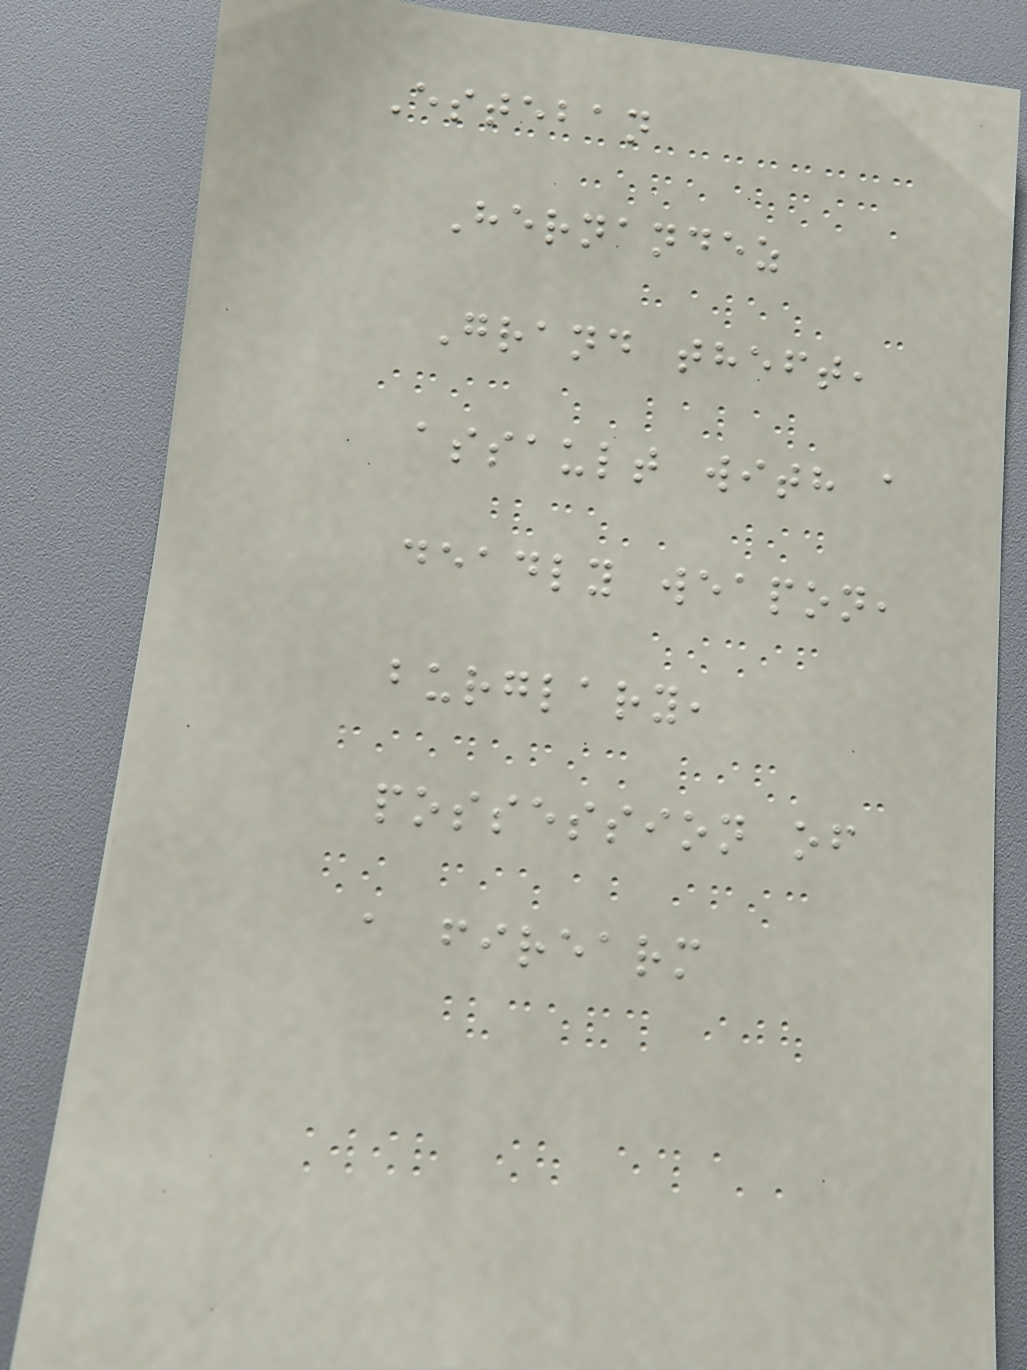Esteban
Hernandez
Grand theft,
assault with a
deadly weapon,
burglary,
possession of
a firearm
